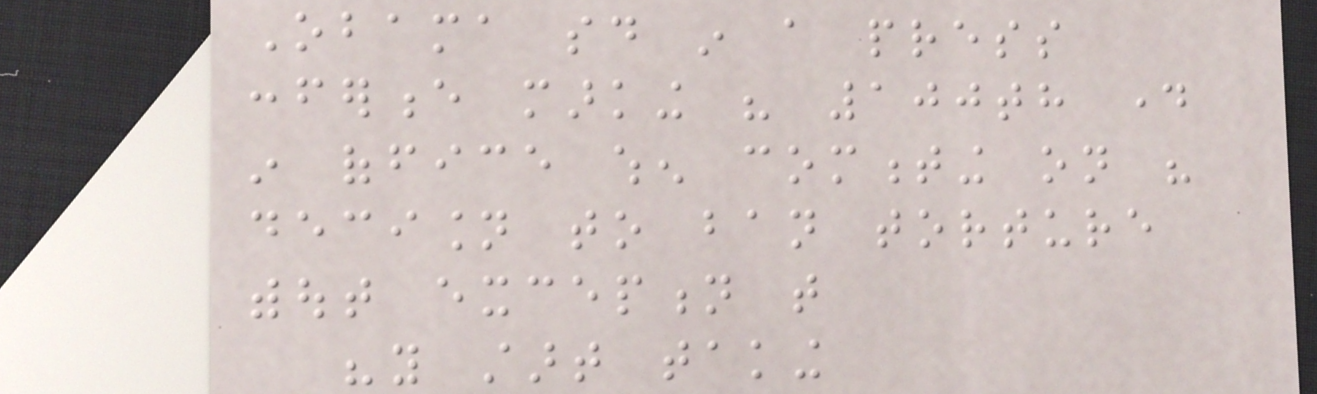Obama said in a press
conference marking his 100th day
in office when commenting on his
decision to ban torture
without exception that
"you start taking
